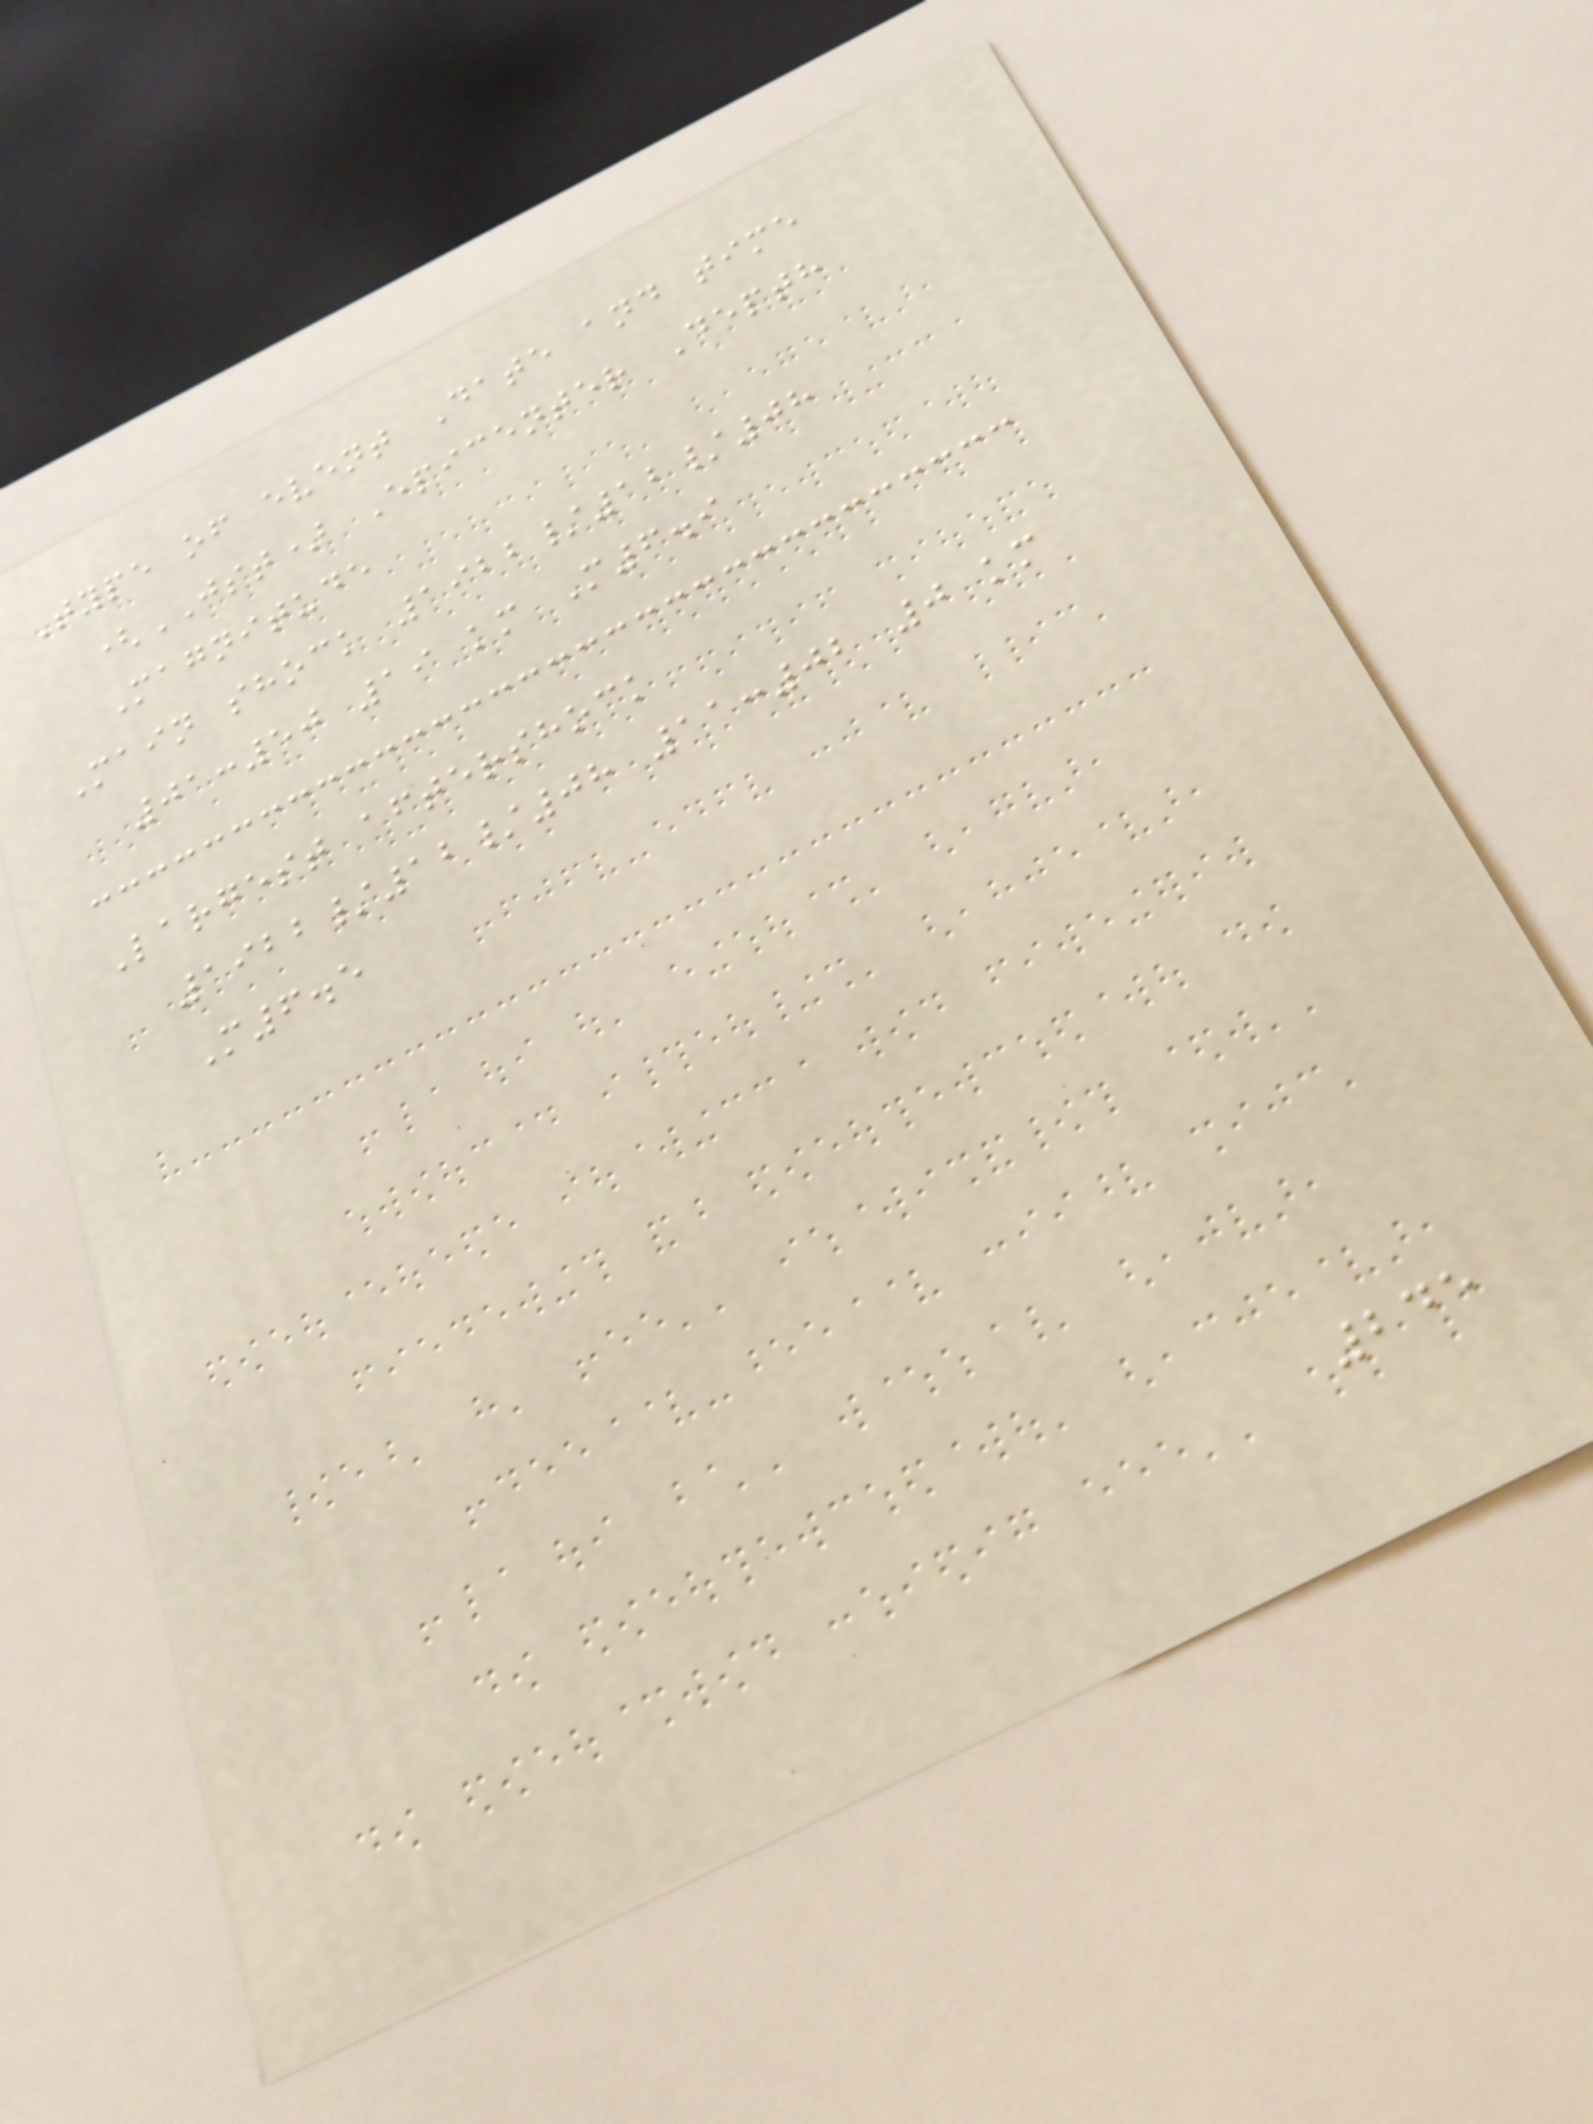Type of event Date and time
(JST) Epicenter Depth
Magnitude
Main shock 1922/12/08
01:50 19 km M6.9
Largest aftershock
1922/12/08 11:02 0 km
M6.5
245
